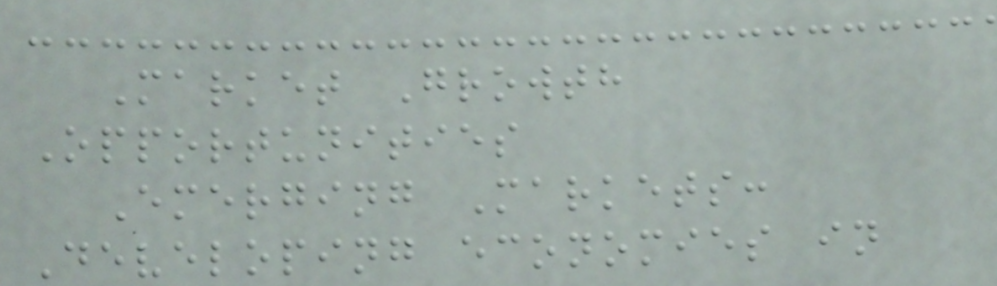Market Growth
Opportunities
Emerging Markets:
Developing economies in
